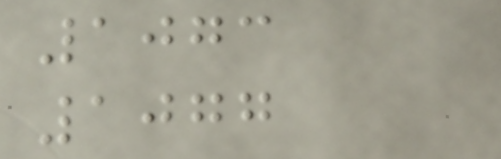1073
1077
